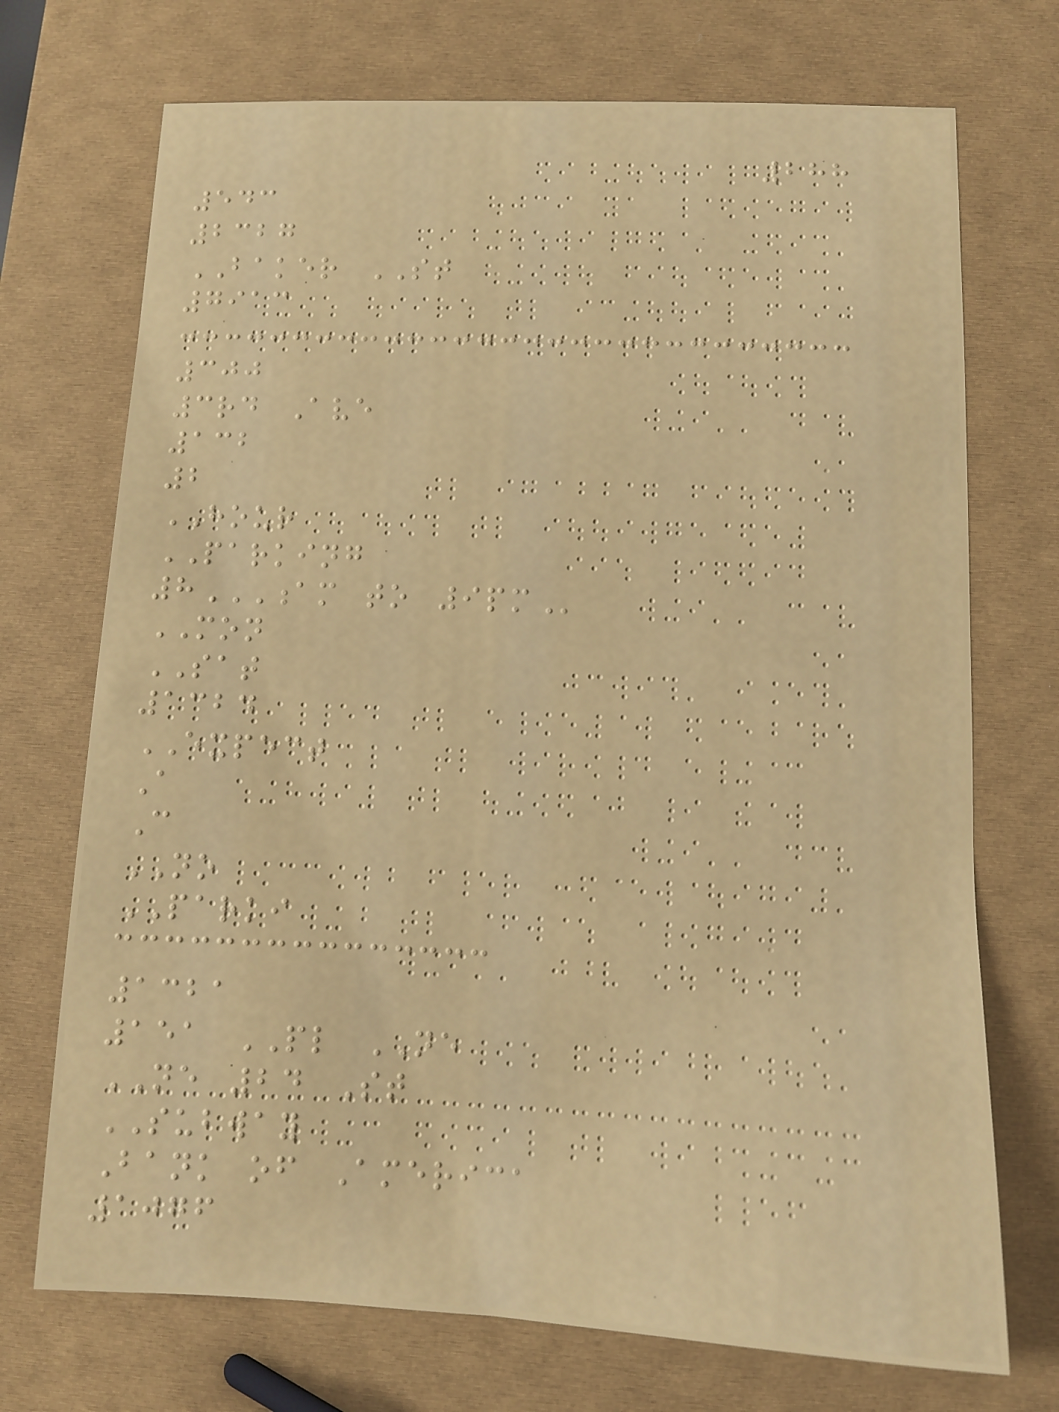288
543
2327
BAKER ST
7913
300
3rd Ave
132
2
HOUR
PARKING
8AM TO 9PM
MON
SAT
1324
EXPECT
A
C
NO
PARKI
1321
151 PL NE
NE 24 St
SUBWAY
Bank of America
1076
